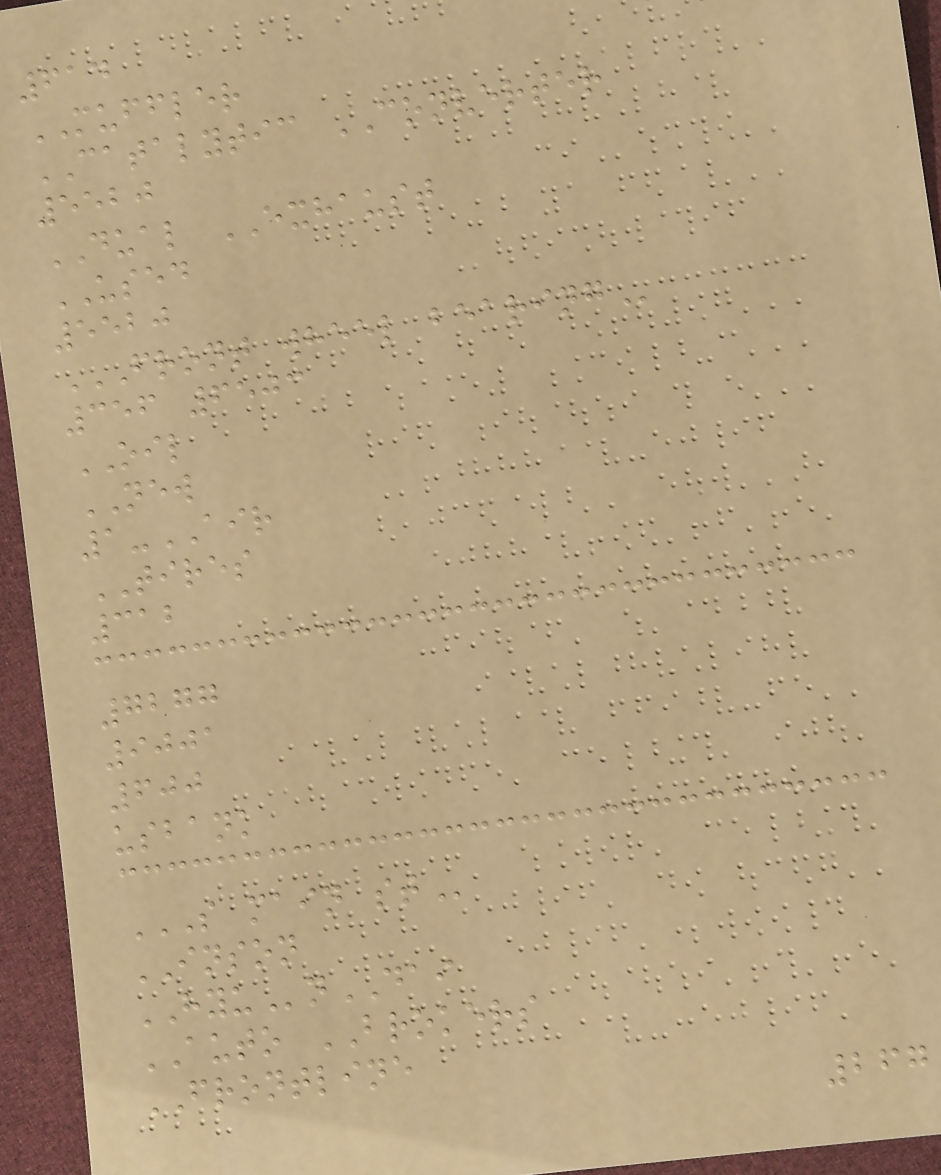614
MUFFLER
CATALYTIC CONVERTER
5520
DUAL EXHAUST
USED
5520
FRONT WHEEL BEARING
356 6503
OIL
NEW
1-AIR
TIRES
312
7277
9001
600
usbank
S MAIN ST
INSON
HYUnDAI
AUTO BROKERS
FRONTLINE
267
